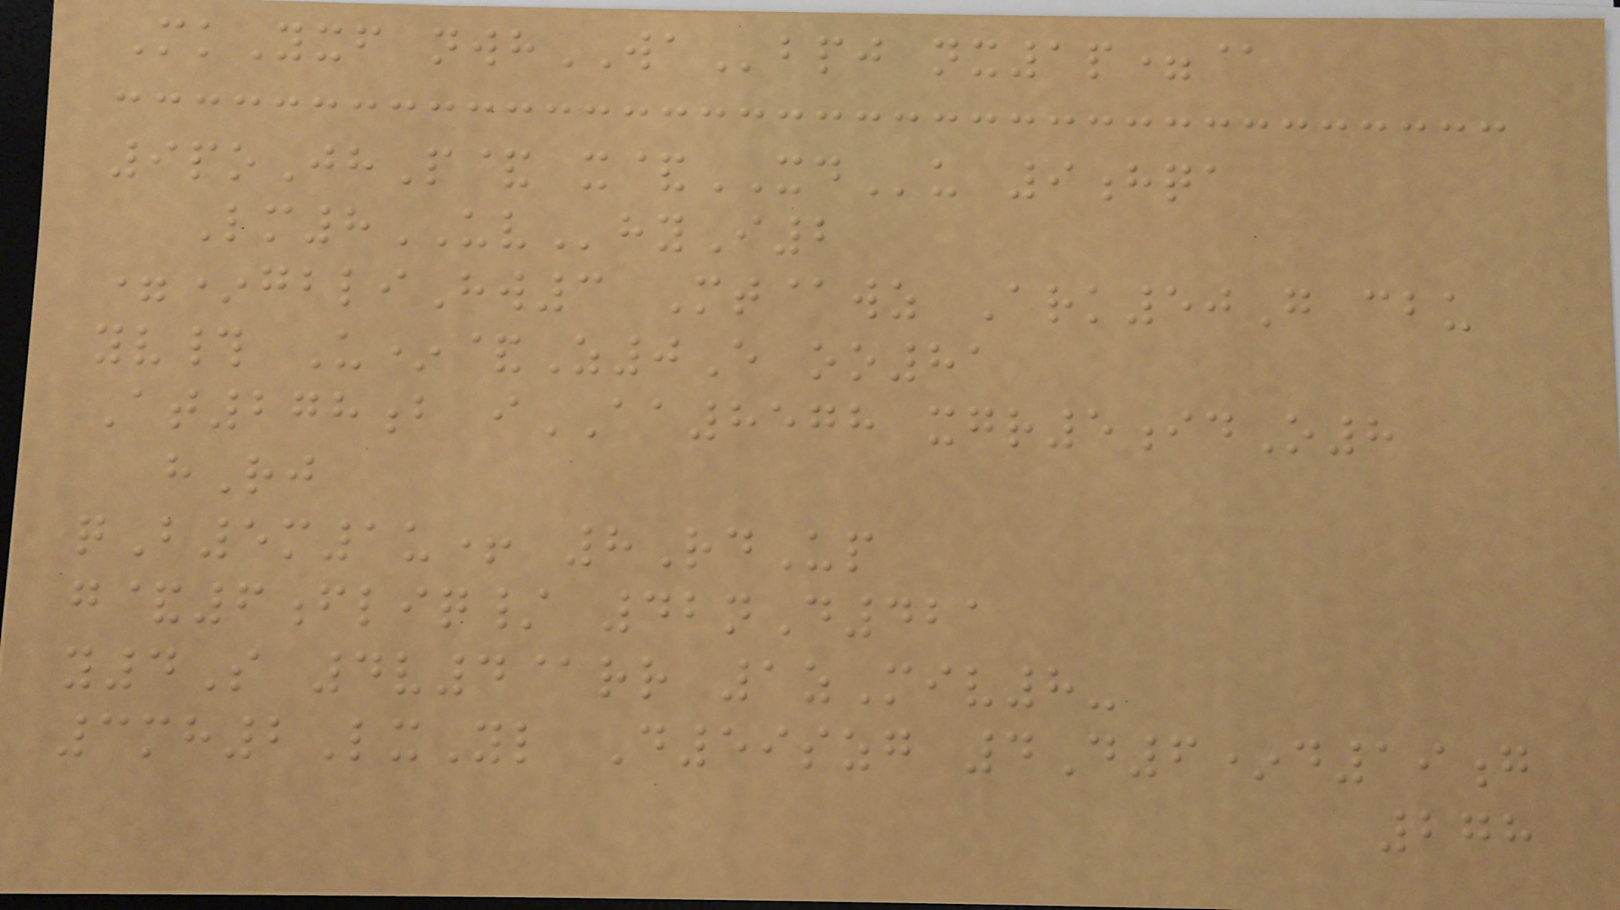MkYxf nwhWAbpj nx1p=@
9poJhP& x&XDu 9hqa
Lm8UVhyI2
=*gbliHw3 Mt@wz Ark50G cbu
yv# U*&Z0E oo81
At278b iAA8578 xgr5idO8
hRj
qB5m1u+ 8RdUp
g&6fliq/ 42nD421
y4S 4v4@rr 1zMiv8-
3mh2LxYl D59szg 4D6*d19g
278
